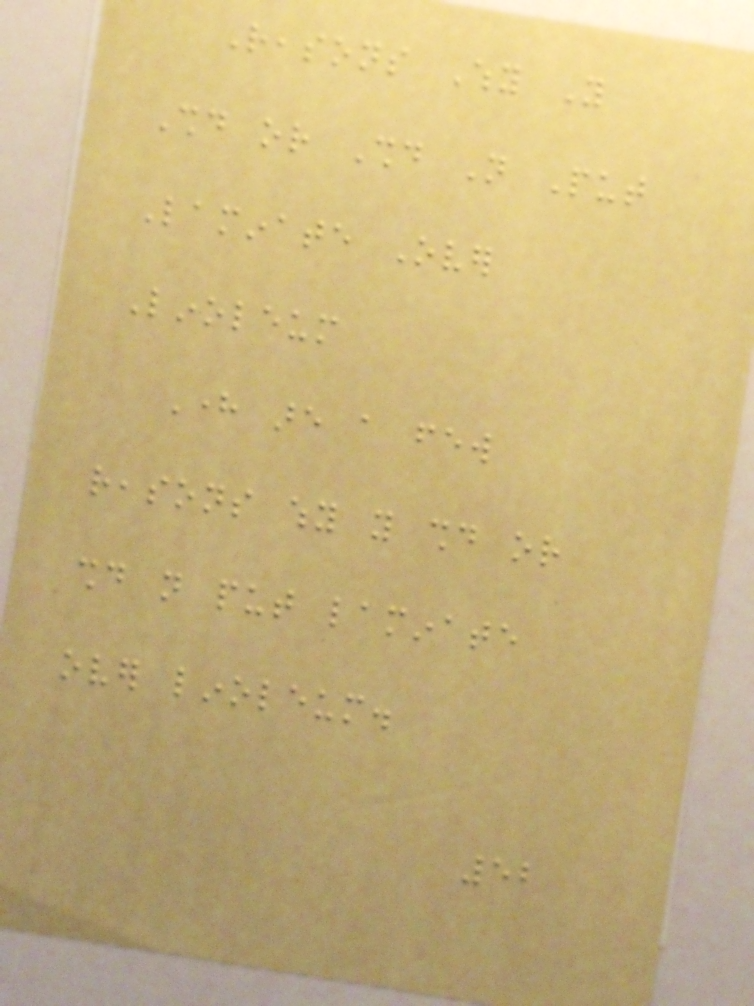Reasons Why You
Should or Should Not Put
Laminate Over
Linoleum
Here are a few
reasons why you should or
should not put laminate
over linoleum.
52
